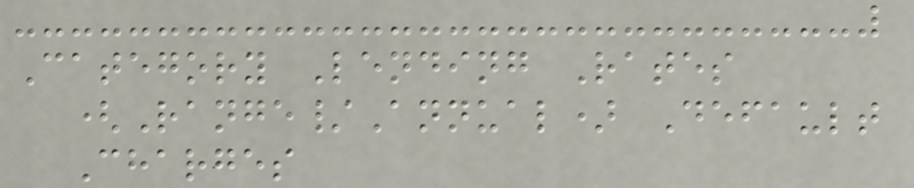Category Lending Rates
(Range/Annual) Default
Charges
